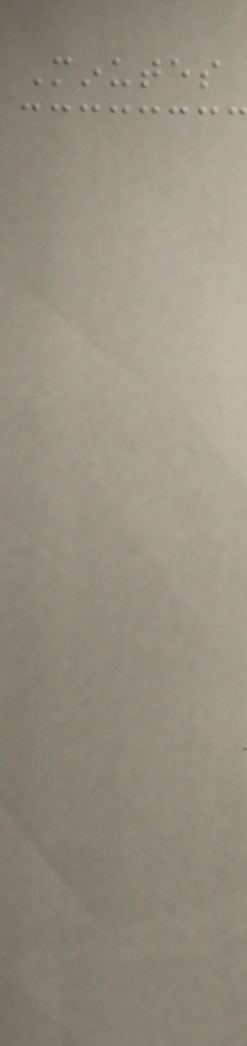Minutes
